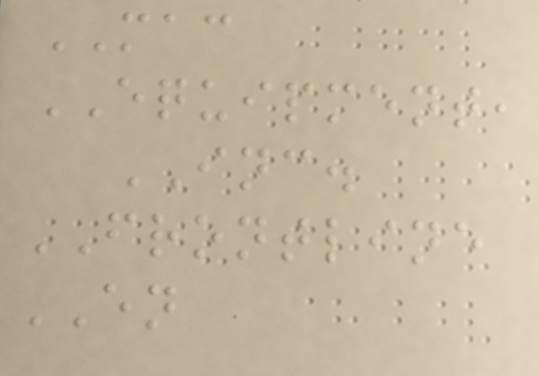MAC
EQUIPMENT,
INC.
FRONTLINE
EN
